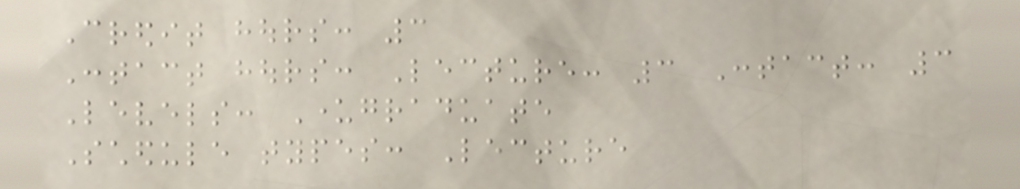Credit hours: 3
Contact hours: Lecture: 3 Contact: 3
Levels: Undergraduate
Schedule types: Lecture
